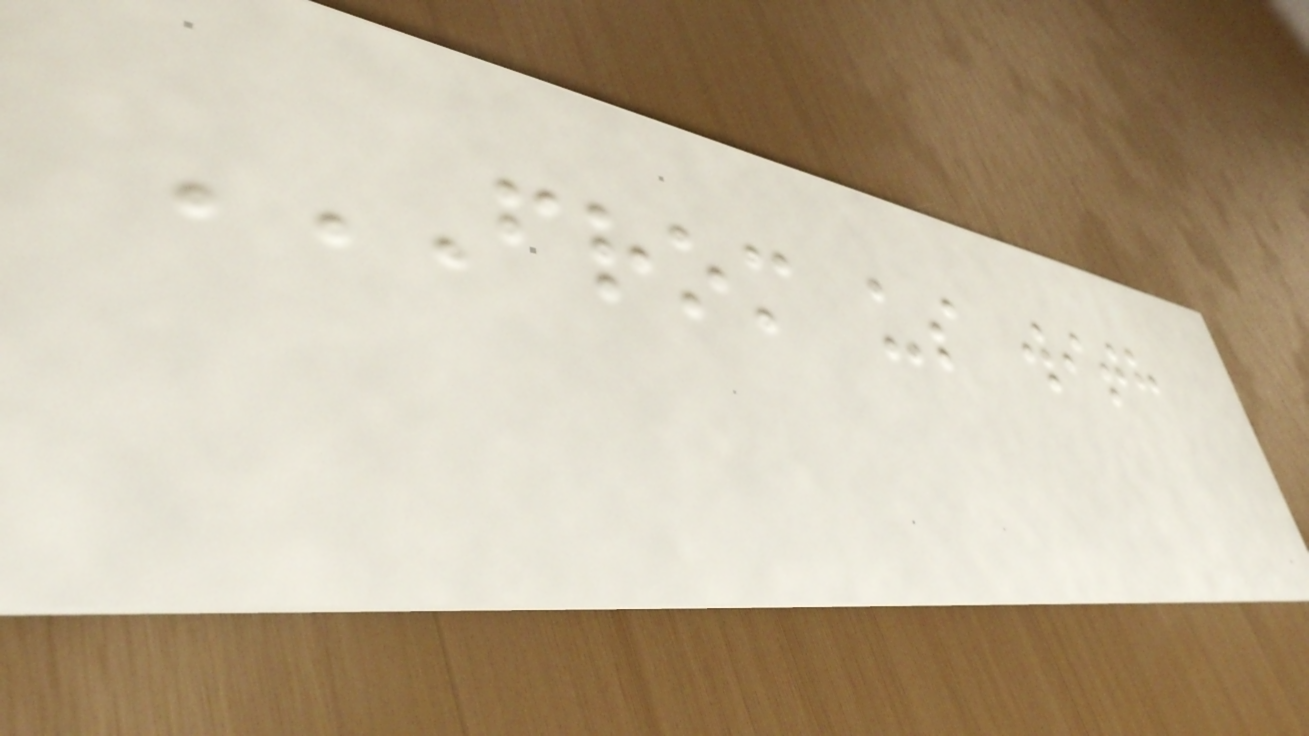FROM US WITH
